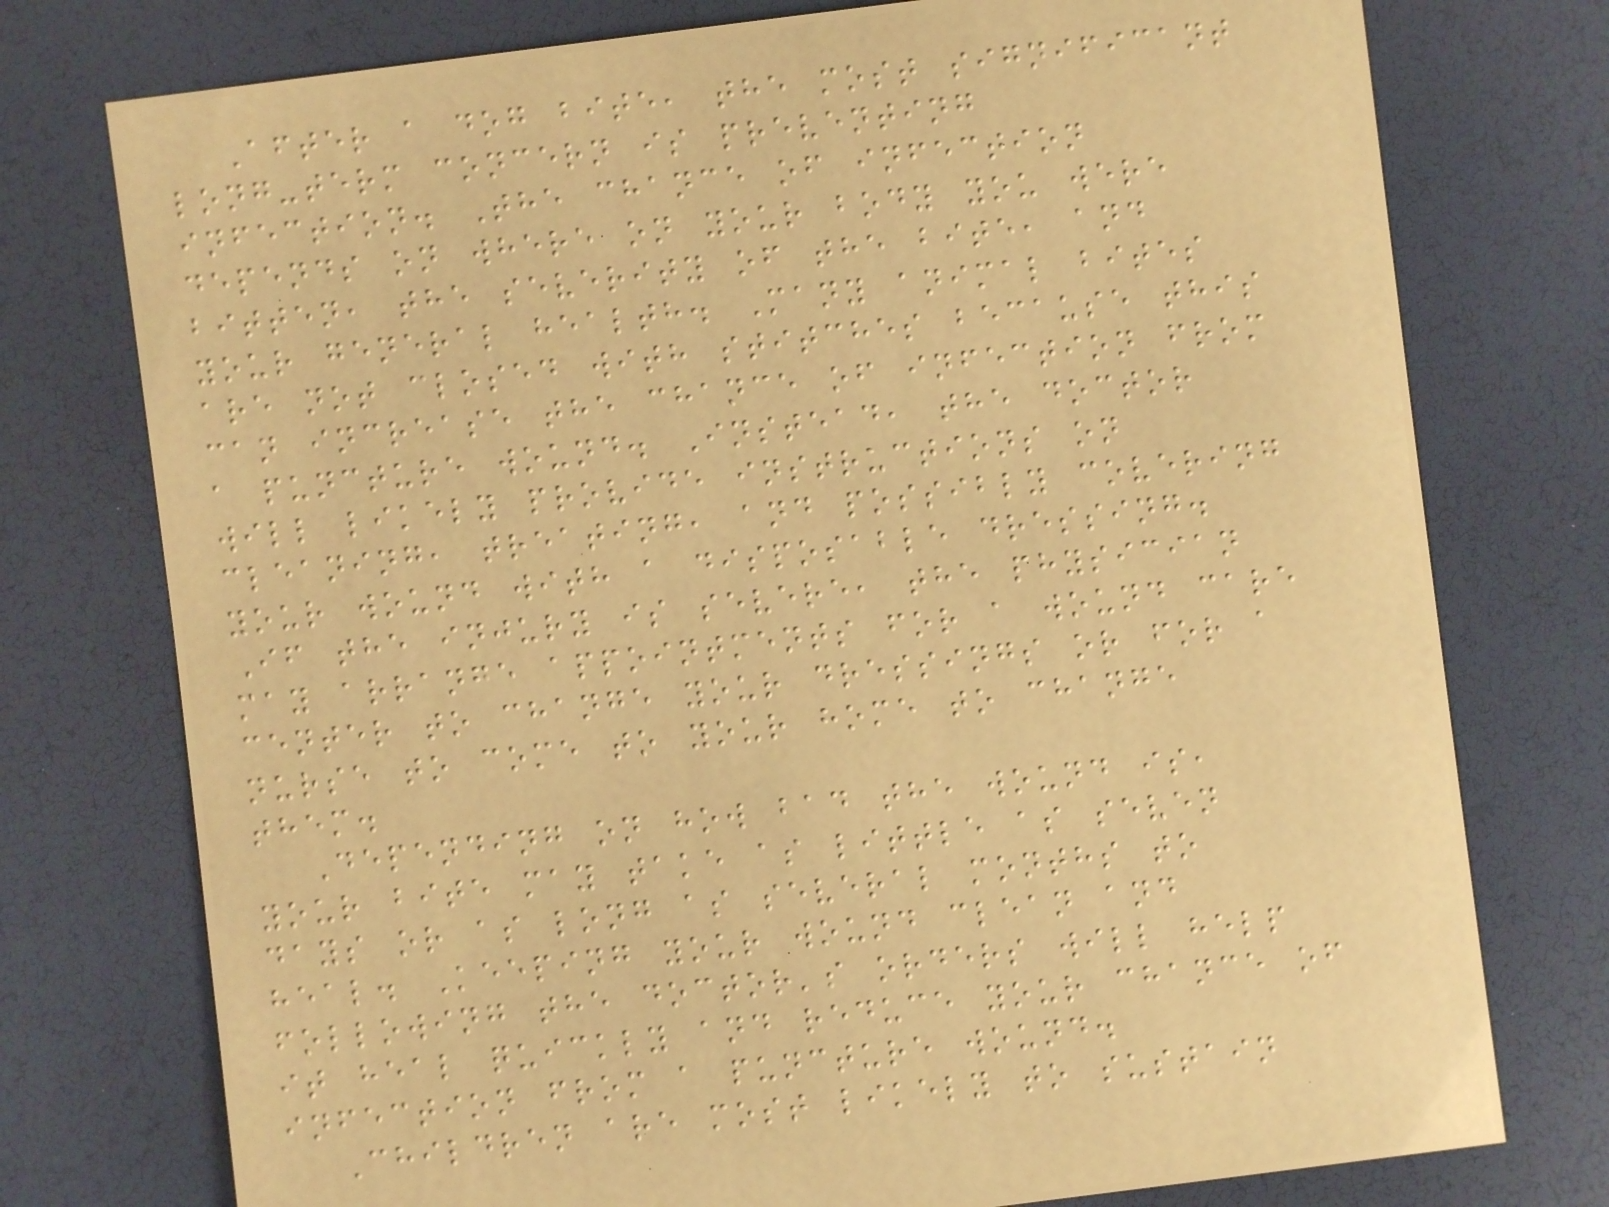After a dog bite, the most significant
long-term concern is preventing
infection. The chance of infection
depends on where on your body you were
bitten, the severity of the bite, and
your general health. Many animal bites
are not closed with stitches because this
can increase the chance of infection from
a puncture wound. Instead, the doctor
will likely provide instructions on
cleaning, treating, and possibly covering
your wound with a disposable dressing.
If the injury is severe, the physician
may arrange appointments for a wound care
center to change your dressings or for a
nurse to come to your home to change
them.
Depending on how bad the wound is,
your bite may take as little as seven
days or as long as several months to
heal. Keeping your wound clean and
following the doctor's orders will help
it heal quickly and reduce your chance of
infection from a puncture wound.
Children are most likely to sustain
